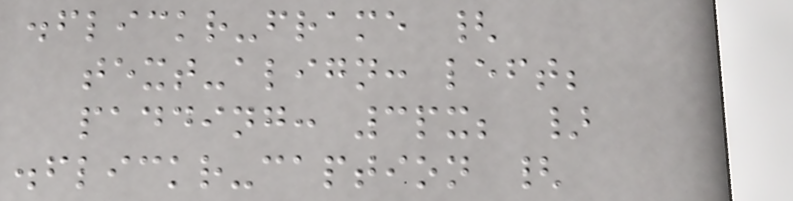.flickr-frame {
text-align: left;
padding: 3px; }
.flickr-caption {
